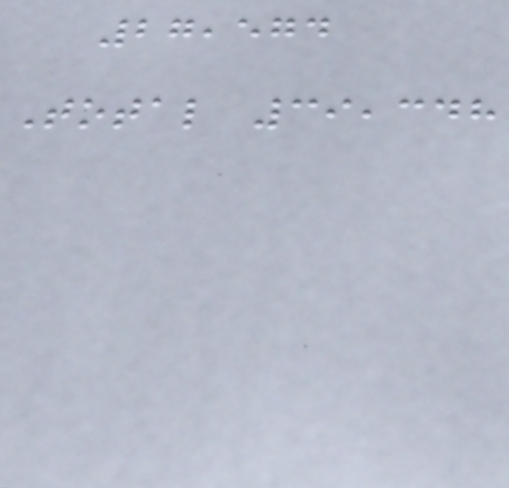27,574
Total 39,348
